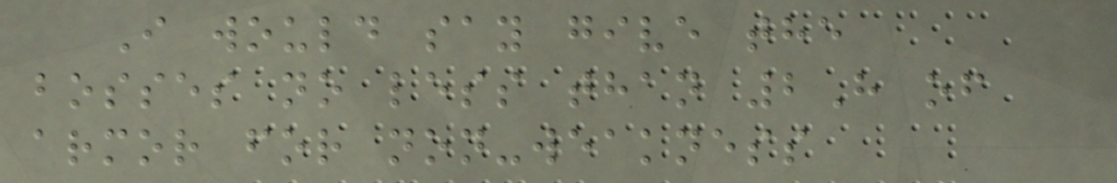I would say give the
bosses no less than 2H of
armor for non-weakness
